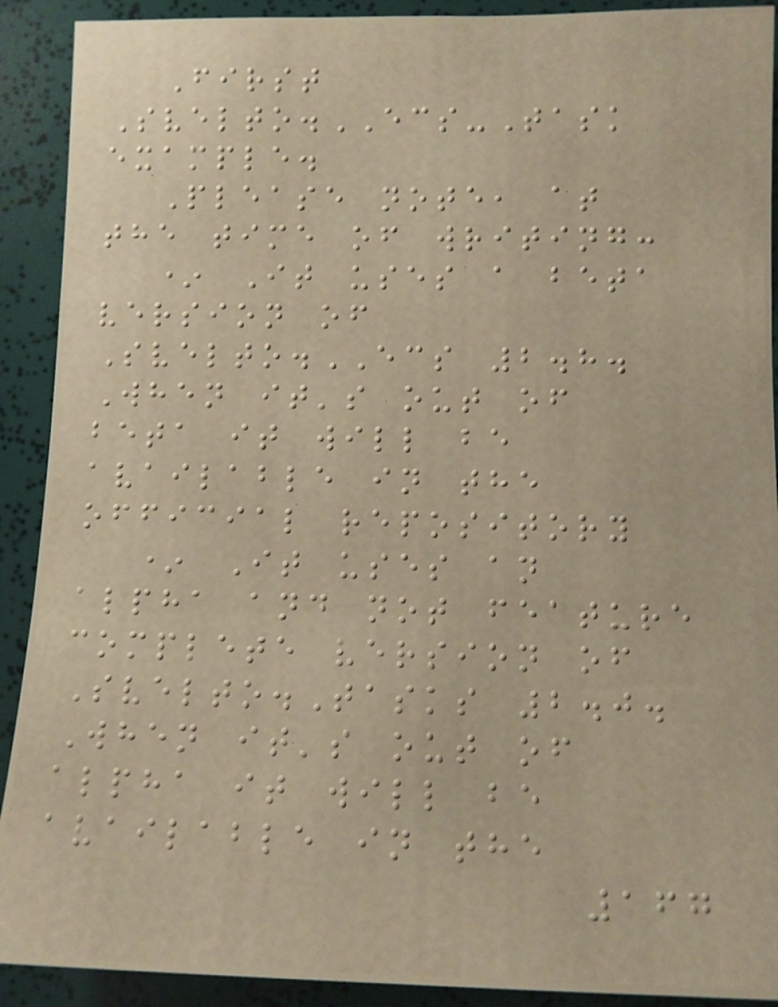First
Svelto.ECS-Task
example.
Please note, at
the time of writing:
* It uses a beta
version of
Svelto.ECS 2.8.
When it's out of
beta it will be
available in the
official repository
* It uses an
alpha and not feature
complete version of
Svelto.Tasks 2.0.
When it's out of
alpha it will be
available in the
167
